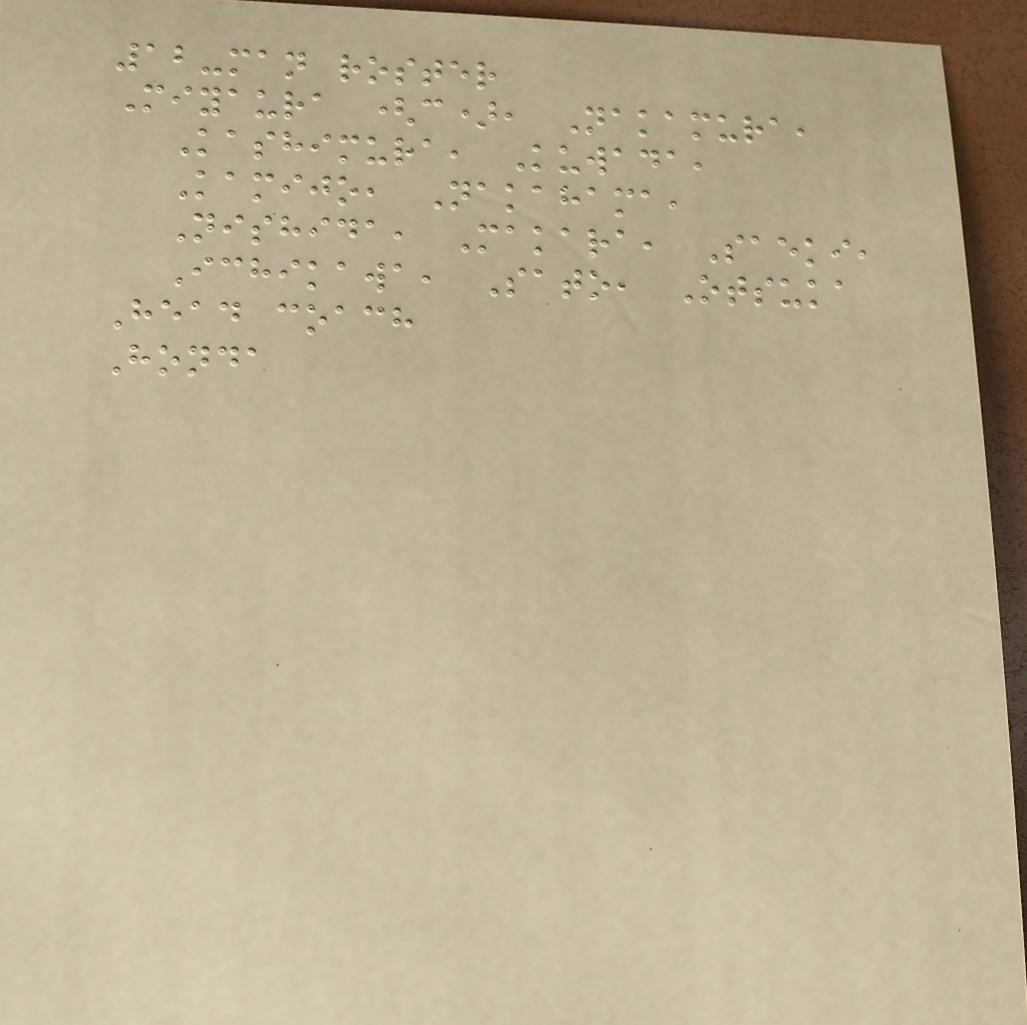12-man roster
Miyaura (c), Nakamura,
Kashimura, Kuwada,
Kamijo, Nakahama,
Nishida, Makara, Saeki,
Ichikawa, Sato, Otsuka
Head coach
Honda
